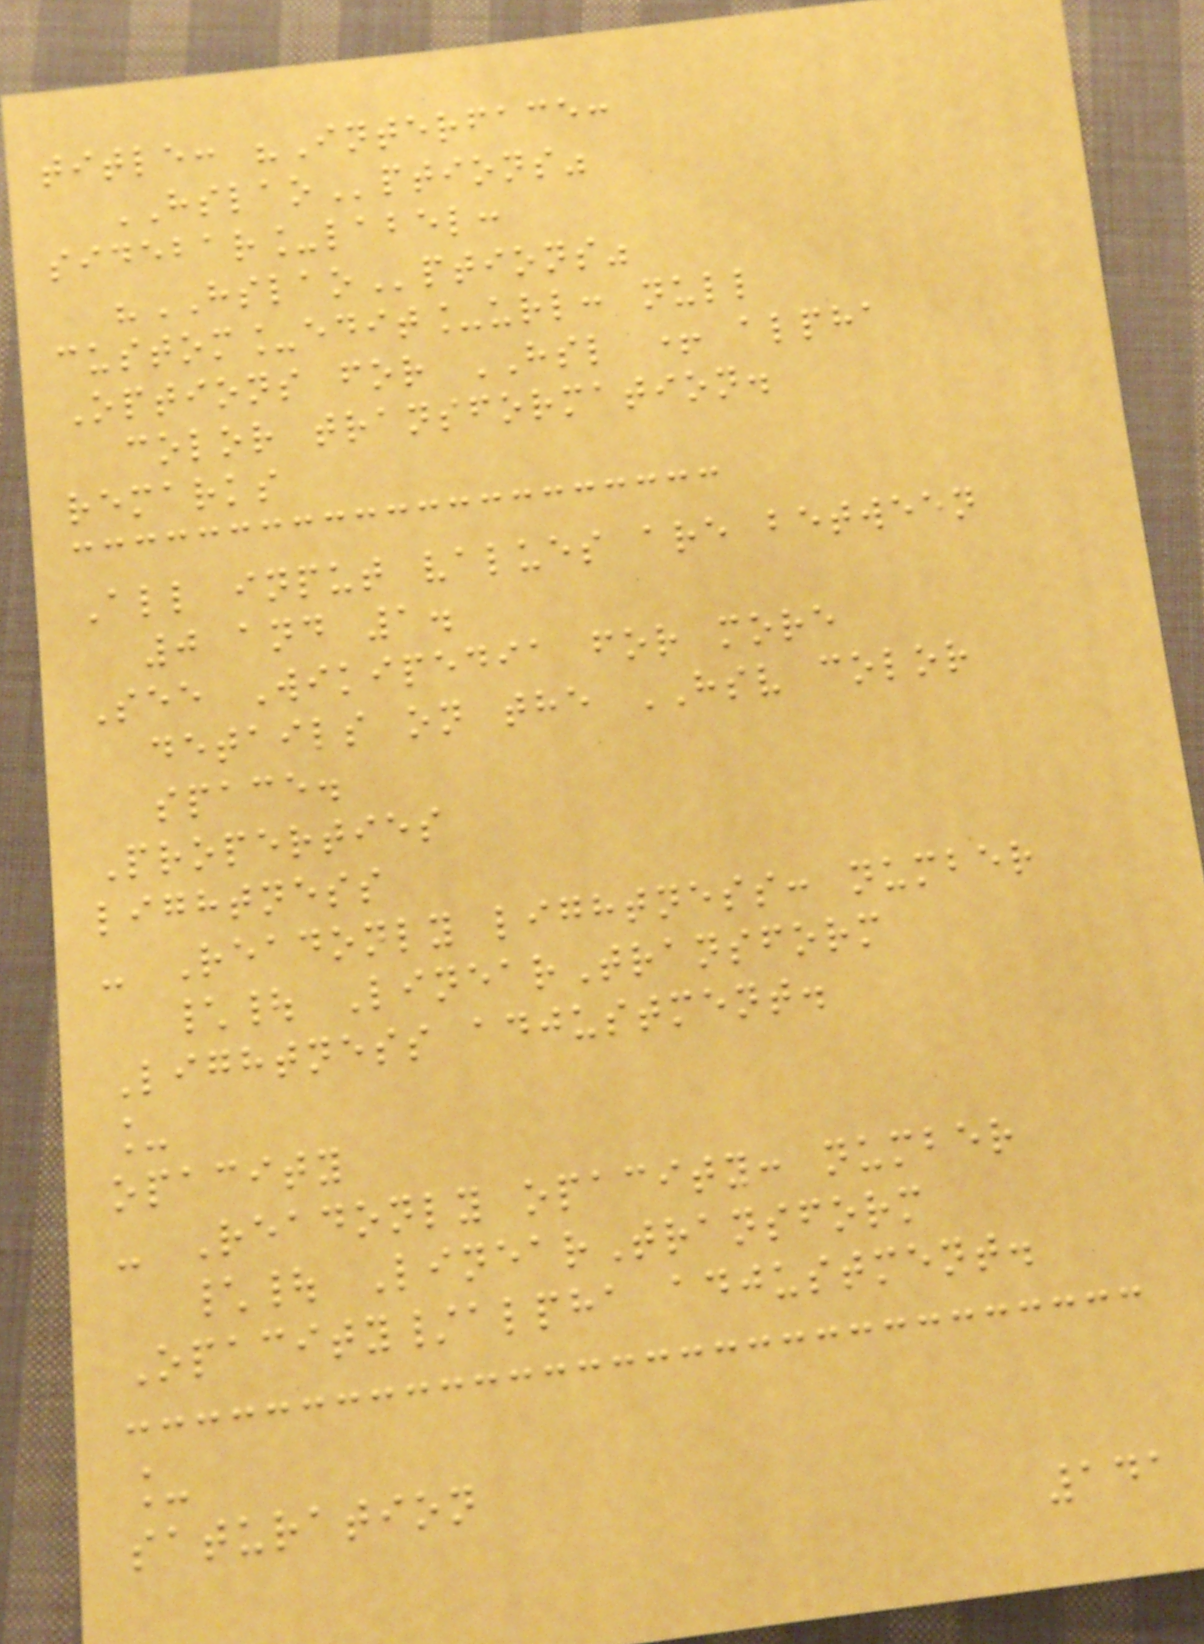title: "Interface:
HSLAOptions"
sidebar_label:
"HSLAOptions"
custom_edit_url: null
Options for HSL + alpha
color transformation.
remarks
All input values are between
0 and 1.
See Wikipedia for more
details on the HSV color
space.
Properties
lightness
- Readonly lightness: number
\| LinearTransform
Lightness adjustment.
_
opacity
- Readonly opacity: number
\| LinearTransform
Opacity/alpha adjustment.
_
saturation
141
